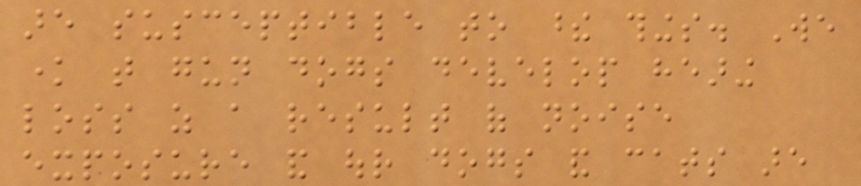are susceptible to these things. We
know that gun dogs develop hearing
loss as a result of noise
exposure and our dogs and cats are
